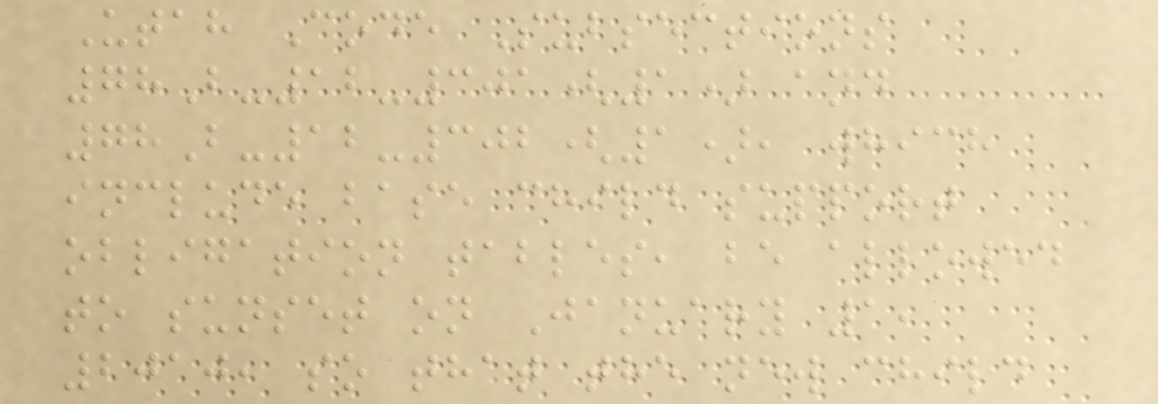Utah Code Subsections
78B-12-301(1) and
78B-12-302(1), which
include base child support
obligation tables, be allowed
to sunset on January 1,
2010, so that the new child
